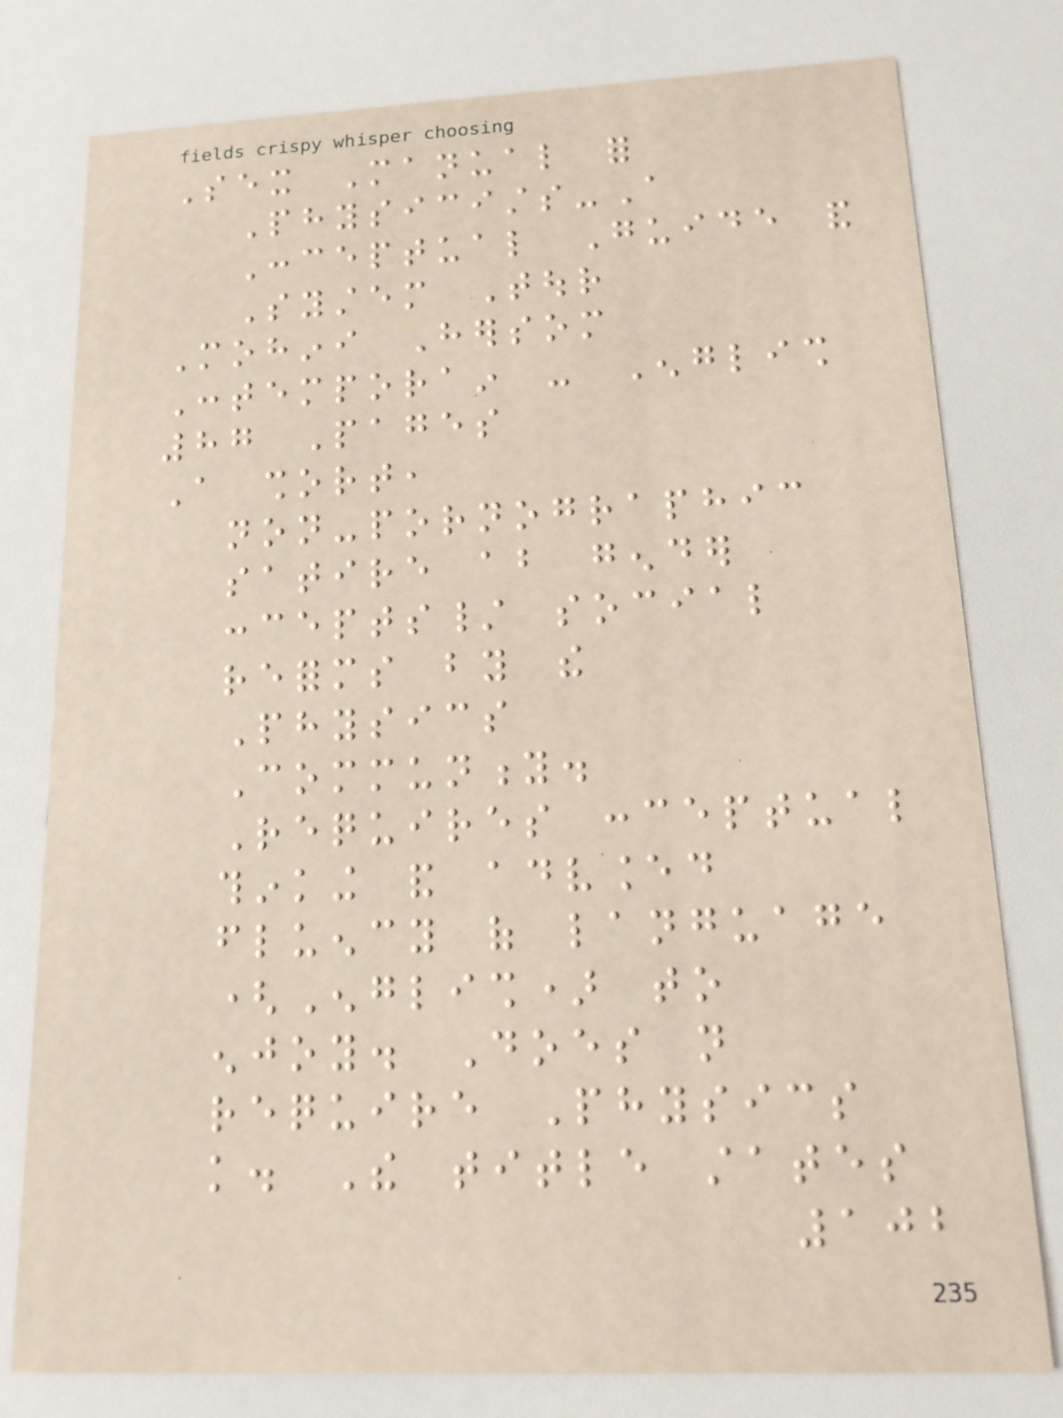Sex Manual for
Physicists-A
Conceptual Guide and
System Tour
Mohini Hersom
Contemporain - English
87 Pages
A short,
non-pornographic
satire about gender
concepts/ social
reforms by the
Physics
Community.
Requires conceptual
thinking and advanced
fluency of language
(English) to
enjoy. Does not
require Physics
knowledge. The title states
102
